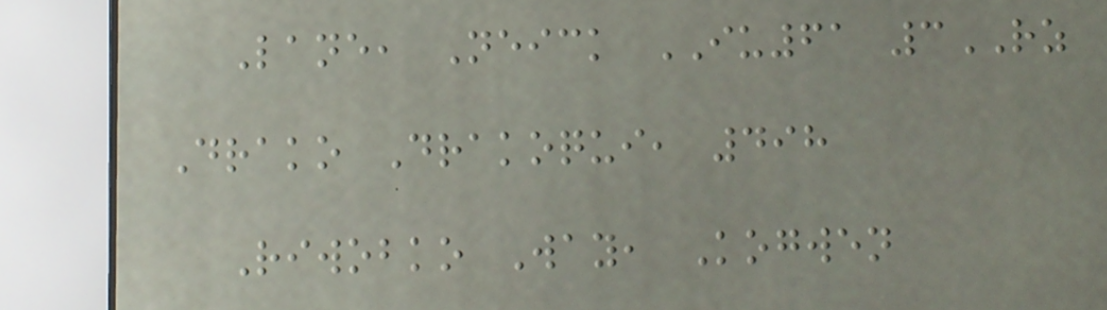Lane, Neick IU61 3RZ
Drako Drakoqui, 498
Riwobko Way, Kogwen
